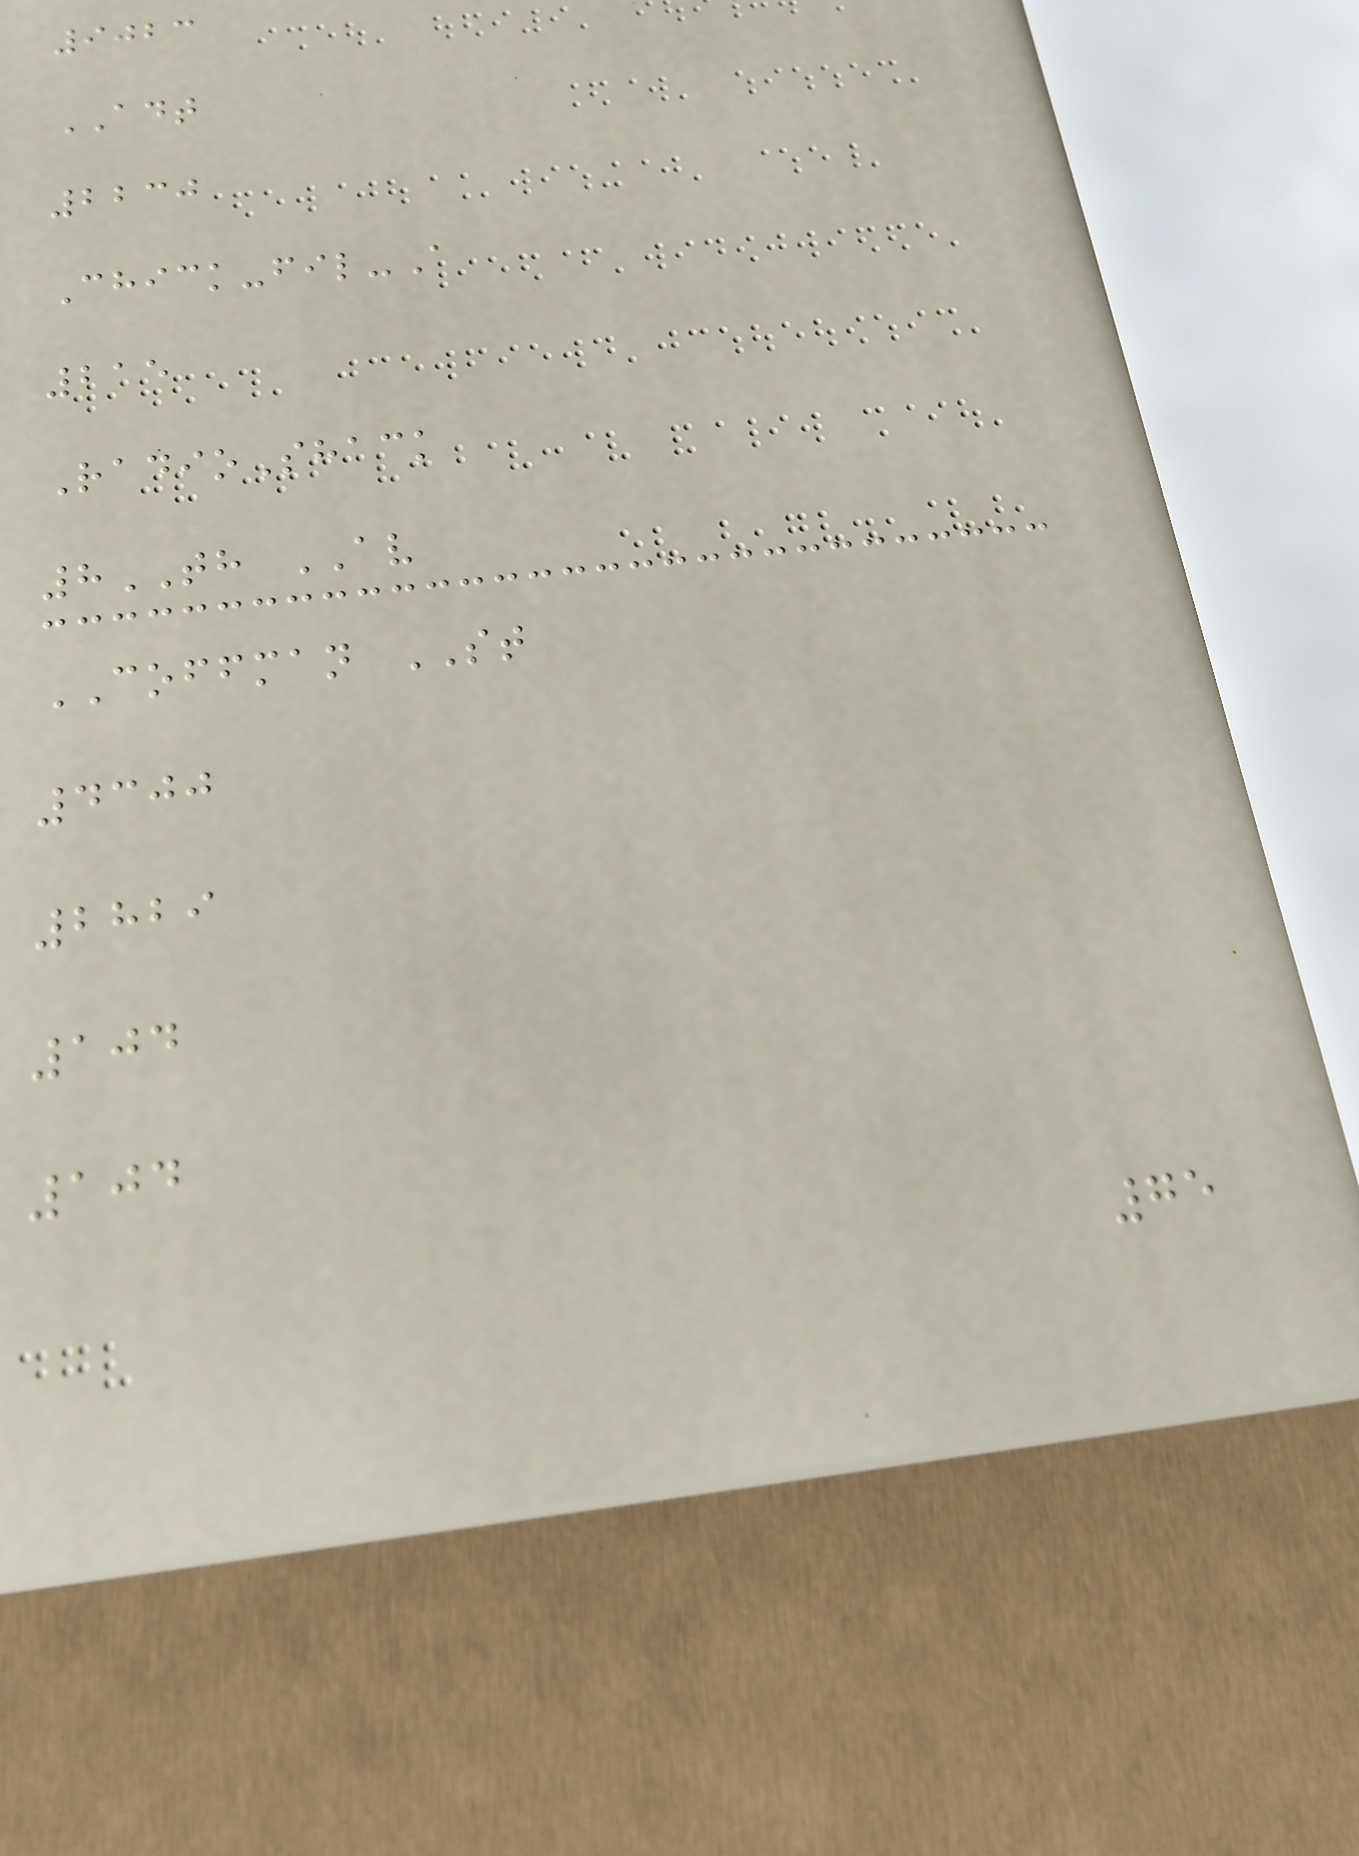9023
ADT
2230
Chick-fil-A
215
RadioShack
8TH AV
COFFMAN ST
4300
2829
104
104
75
